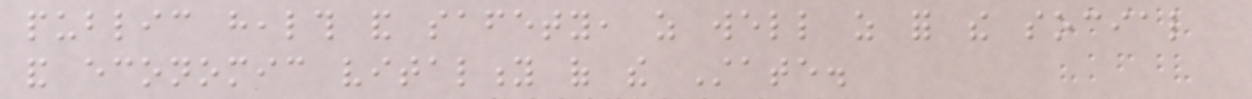public health and safety, as well as for the social
and economic vitality of the State.
